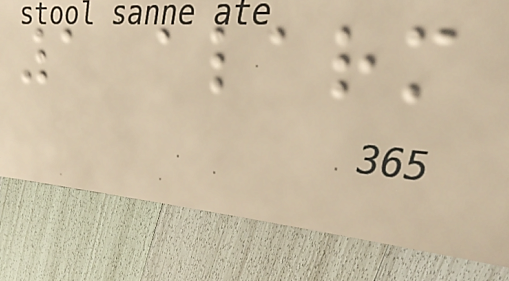1 alarm
